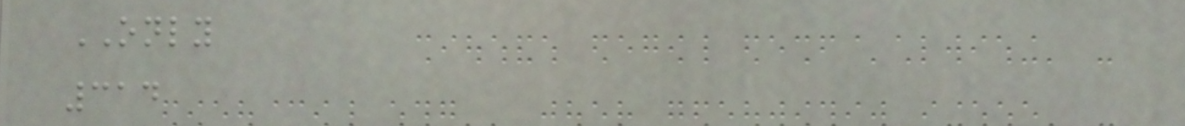ONLY
314
